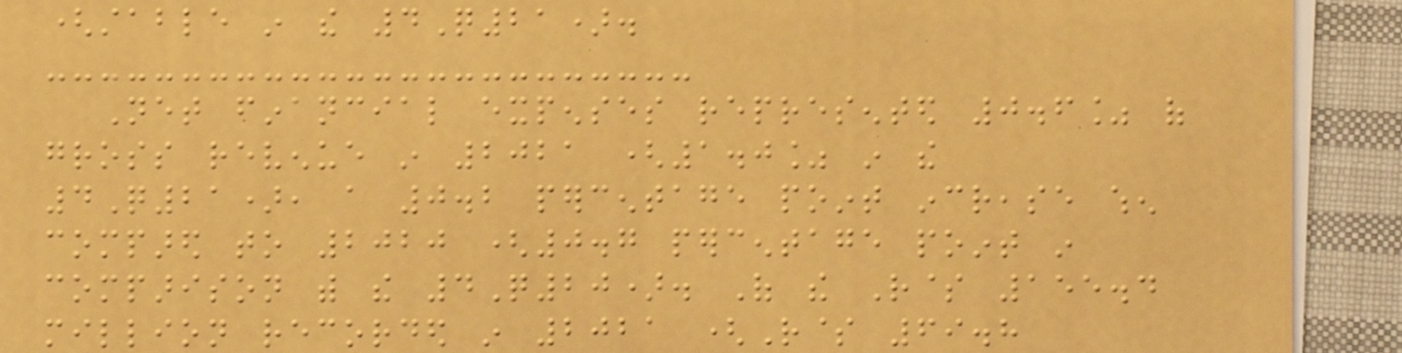(stable in the 4Q21).
Net financial expenses represented 0.6% of
gross revenue in 2021 (1.0% in the
4Q21), a 0.2 percentage point increase when
compared to 2020 (0.7 percentage point in
comparison with the 4Q20). Of the R$ 155.4
million recorded in 2021 (R$ 69.8
